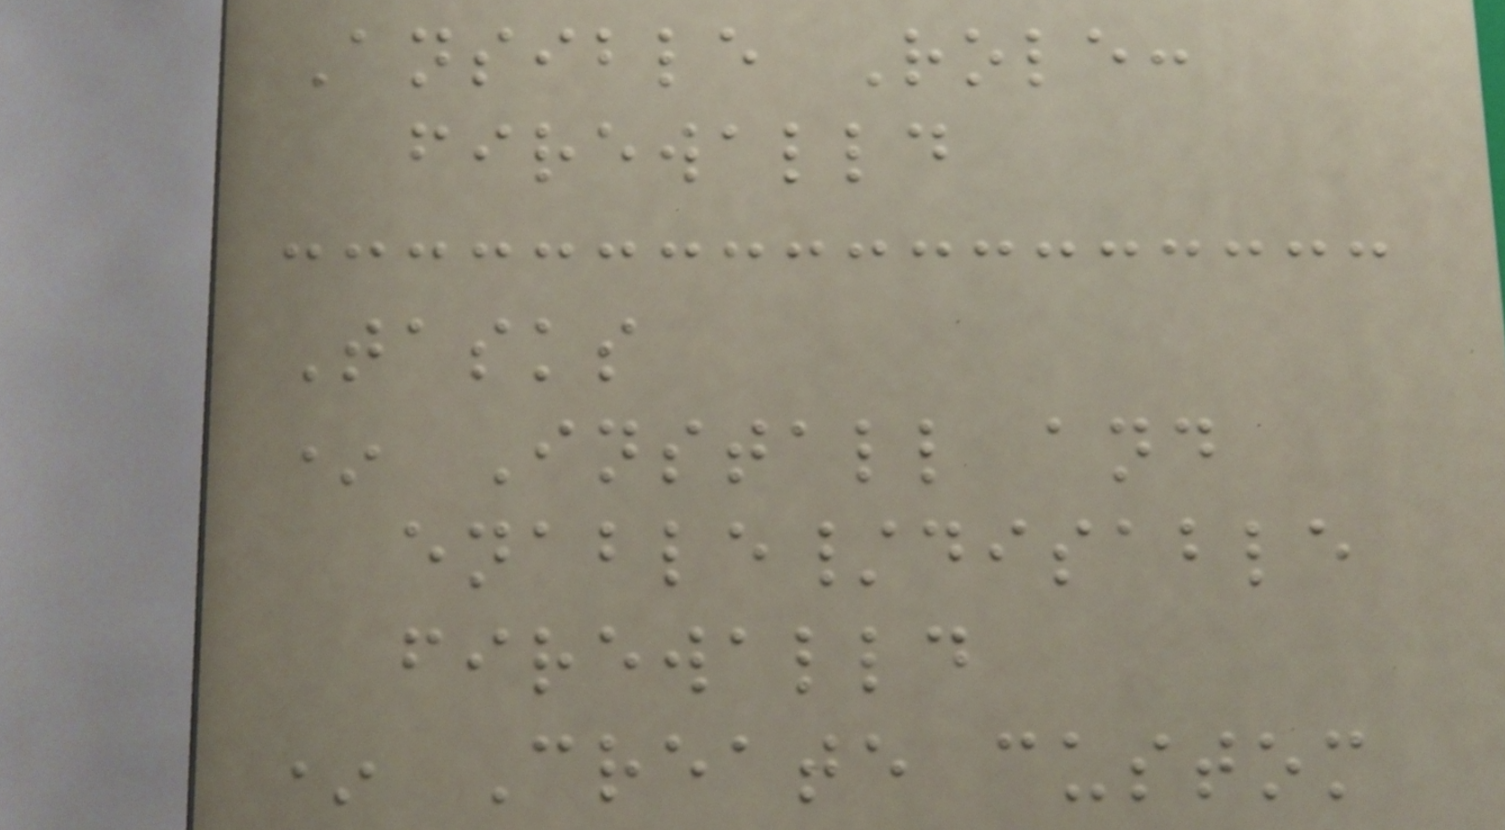Ansible Role:
firewalld
Tasks
* Install and
enable/disable
firewalld
* Create custom
